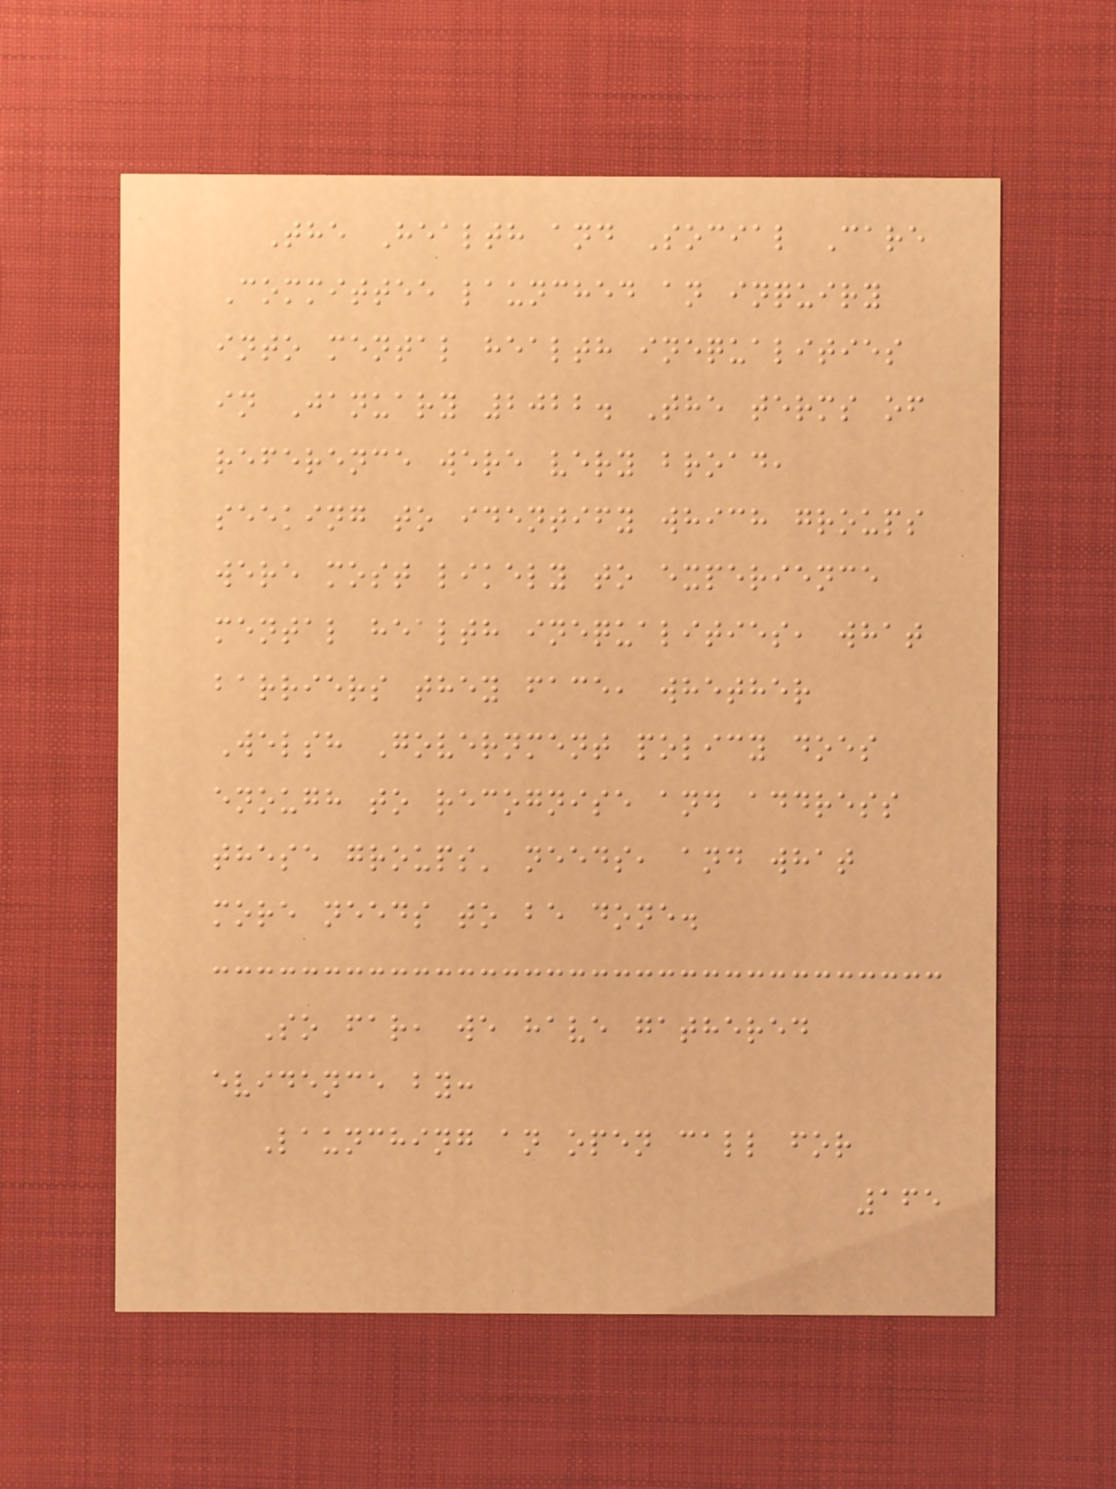The Health and Social Care
Committee launched an inquiry
into mental health inequalities
in January 2022. The terms of
reference were very broad,
seeking to identify which groups
were most likely to experience
mental health inequalities, what
barriers they face, whether
Welsh Government policy does
enough to recognise and address
these groups' needs, and what
more needs to be done.
So far, we have gathered
evidence by:
Launching an open call for
165
